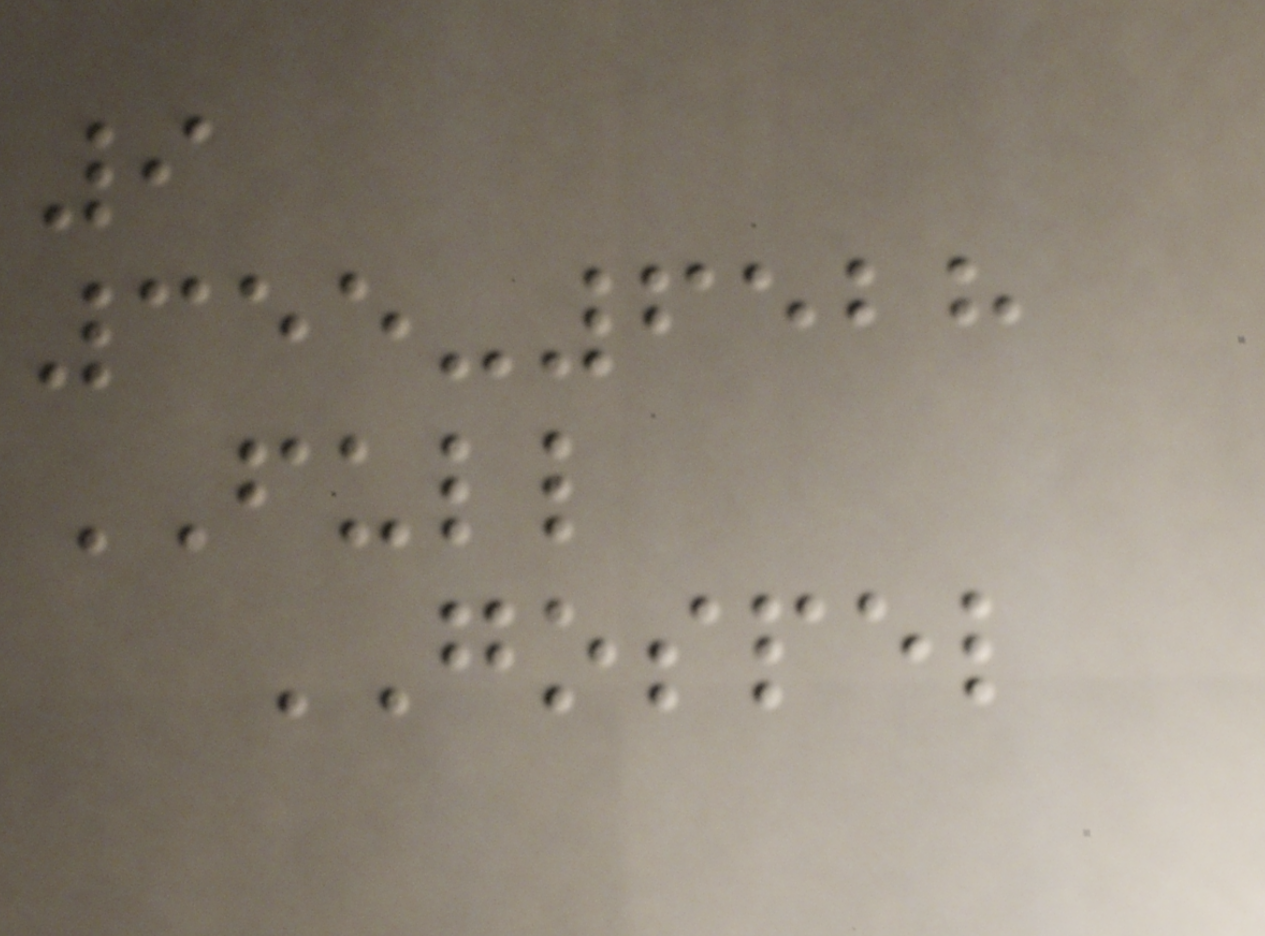9
355-6528
FULL
GOSPEL
